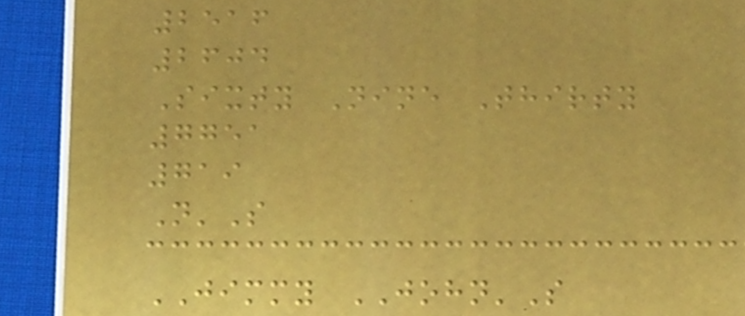2516
2604
Sixty Nine Thirty
7751
719
N'S
JIMMY JOHN'S
